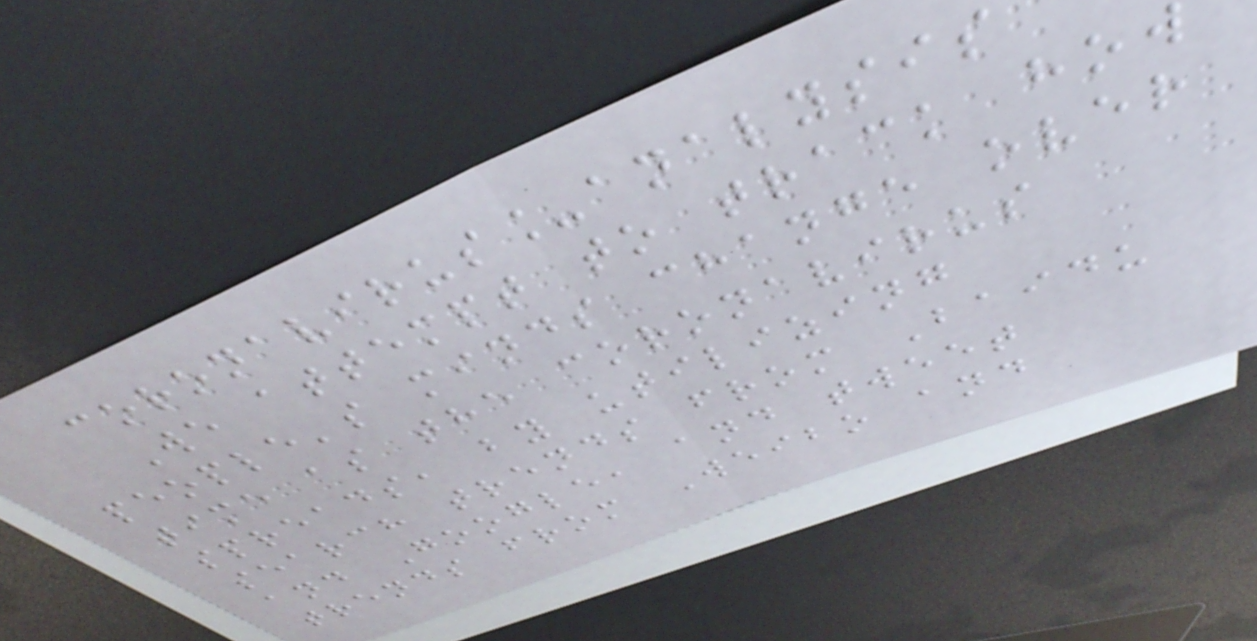coronavirus_analysis
We attempt to track how
people's minds change over
time as the coronavirus
spreads, by utilizing
search trends from Baidu
and Google, and tweet
trends from Weibo and
